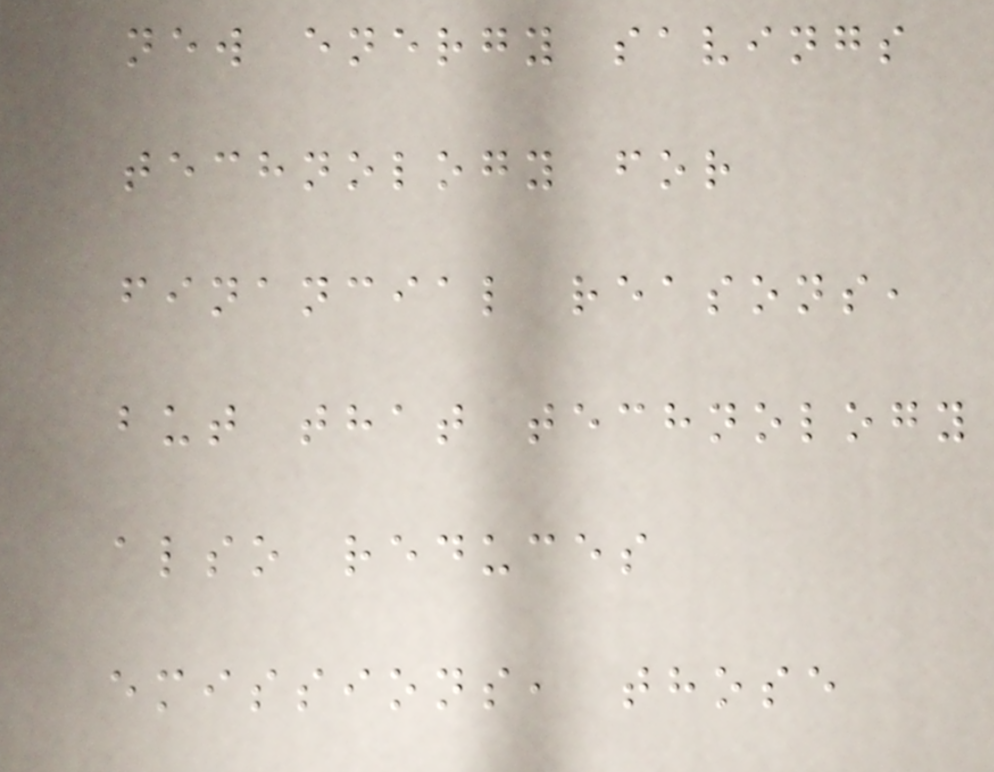new energy savings
technology for
financial reasons,
but that technology
also reduces
emissions, those
